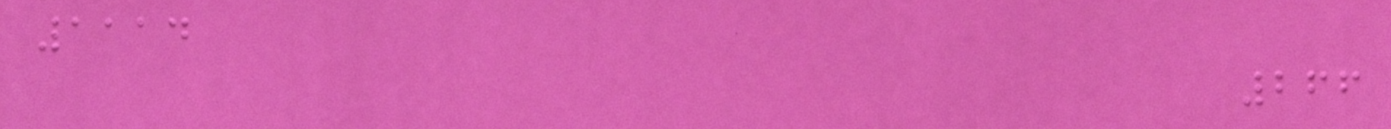1114
266
